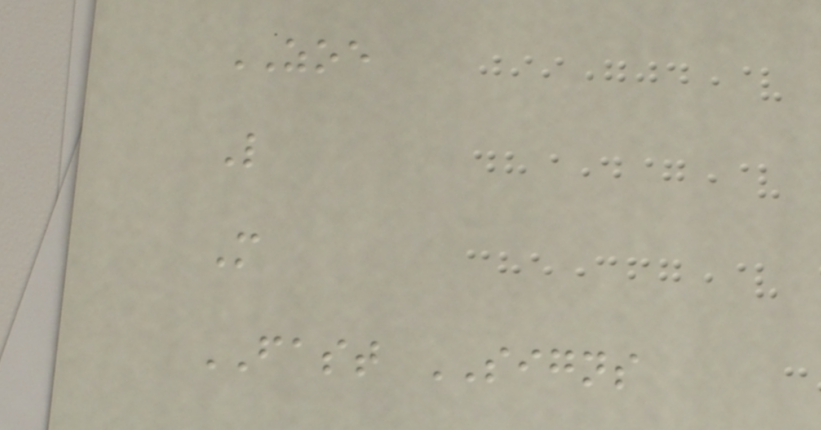ZOE
L
M
FAST SIGNS
